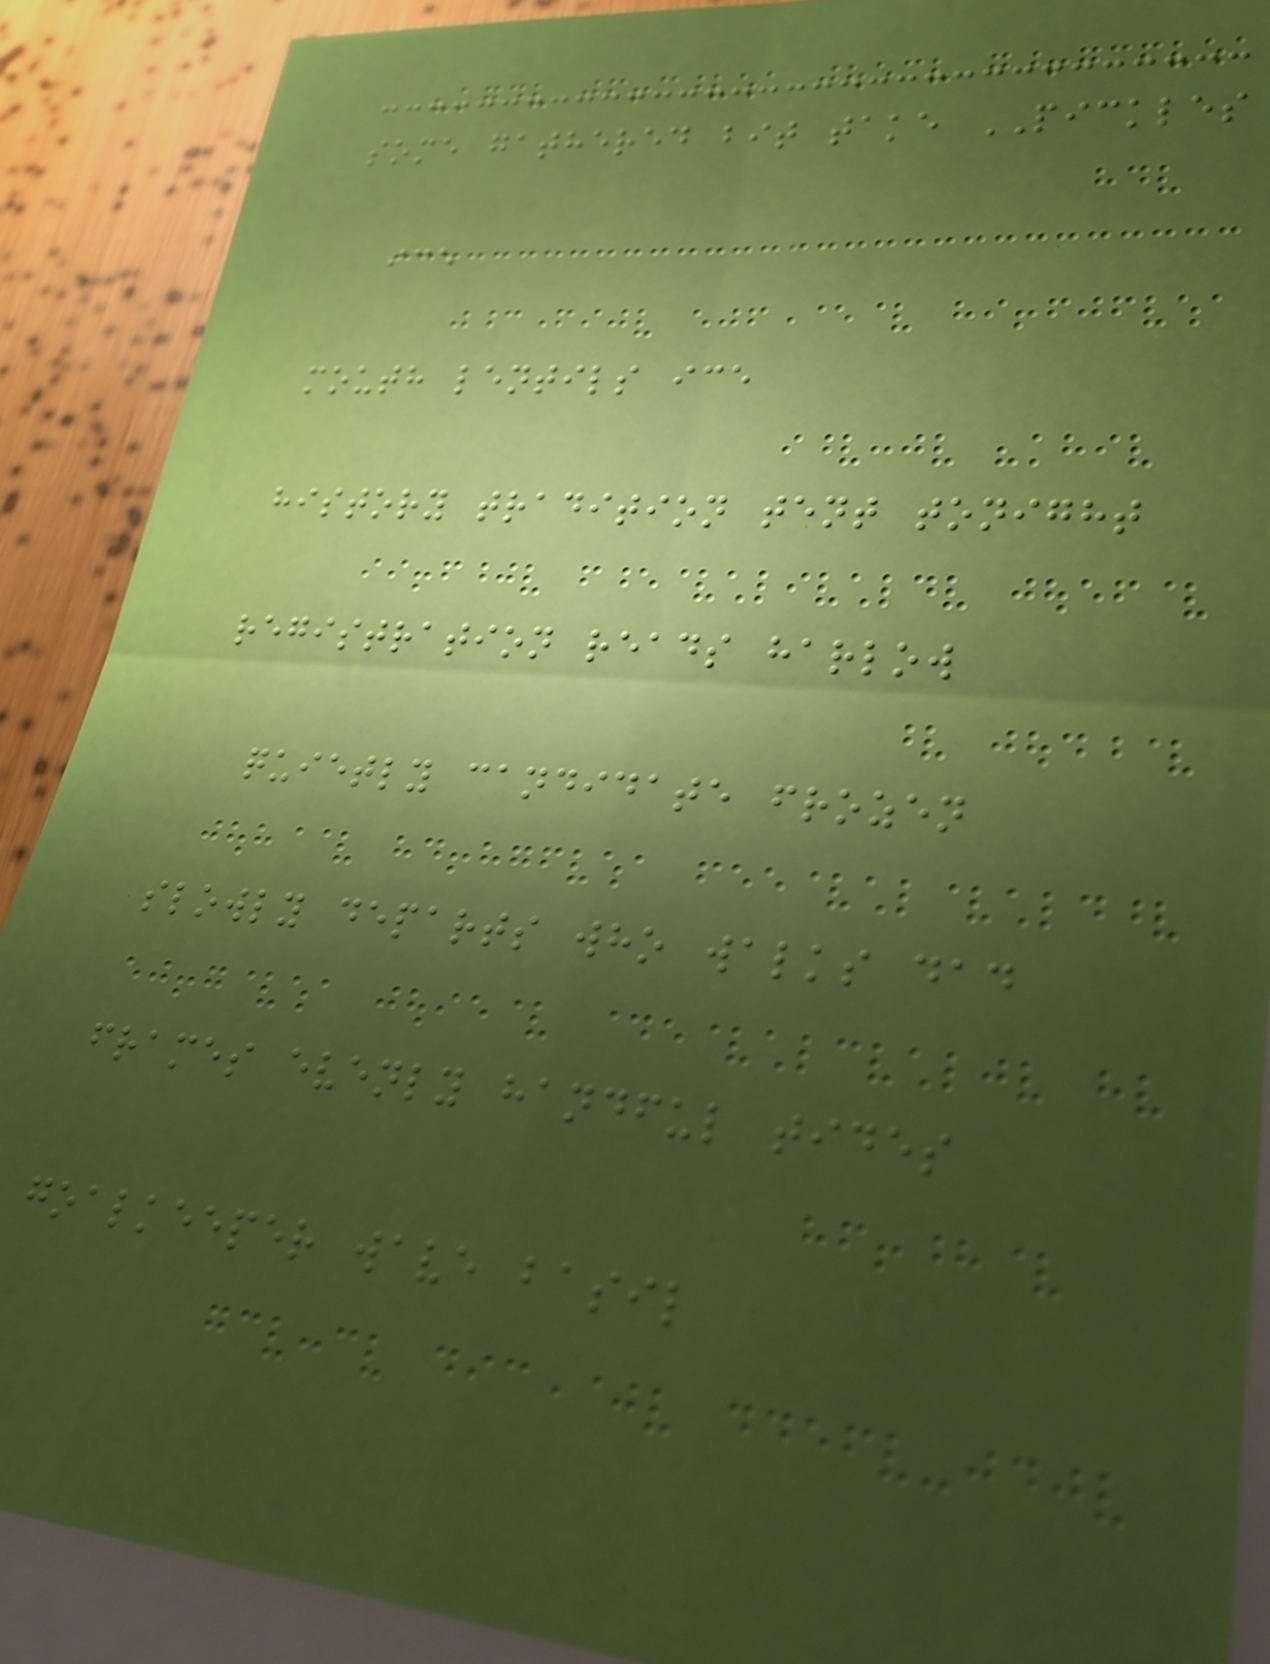some gathered bit take PICKLES
ice
mouth lentils ice
history tradition tent tonight
registration reads harlow
quietly candidate frozen
slowly departs who walks dad
frames evenly handful tides
goalkeeper wave basil
